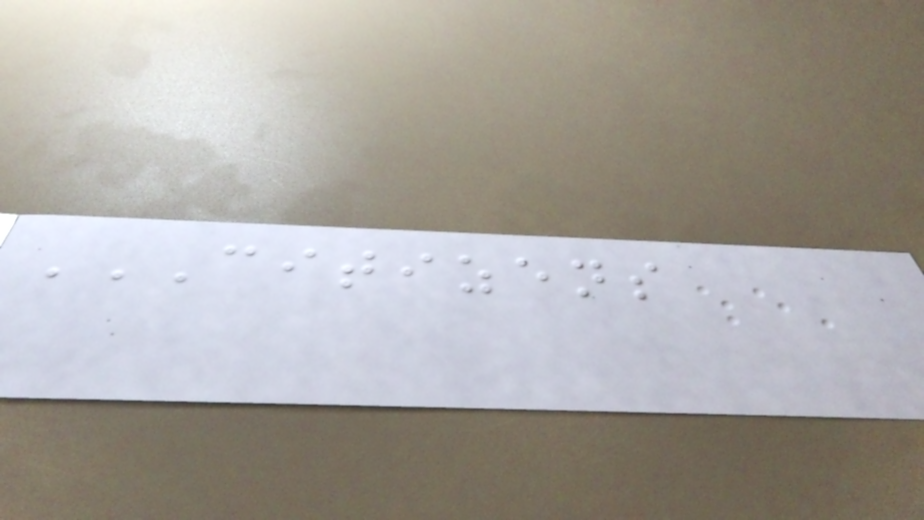CITIZENS
